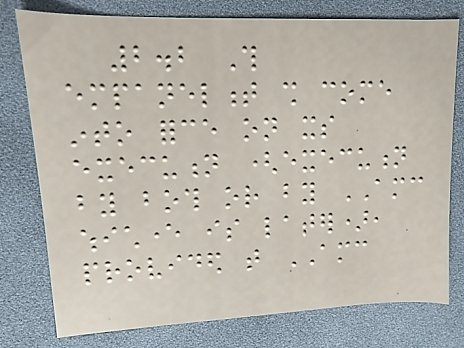2.2 This
empanelment shall come
into force on its
execution (execution
by both or by AMC
whichever is later),
provided that AMC
